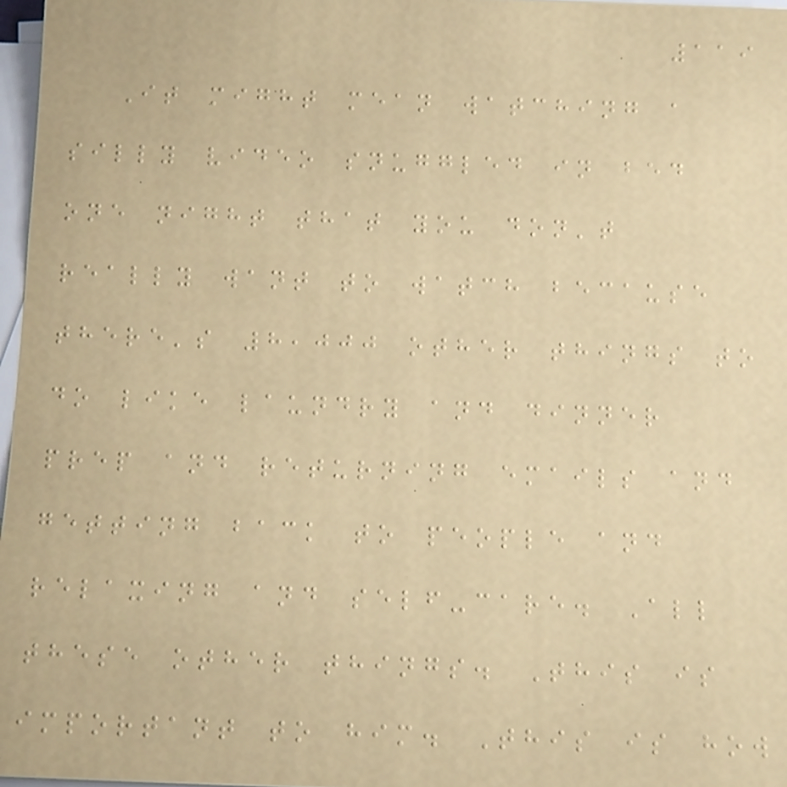119
It might mean watching a
silly video snuggled in bed
one night that you don't
really want to watch because
there's 8,000 other things to
do like laundry and dinner
prep and returning emails and
getting back to people and
relaxing and self-care. All
these other things. This is
important to him. This is how
